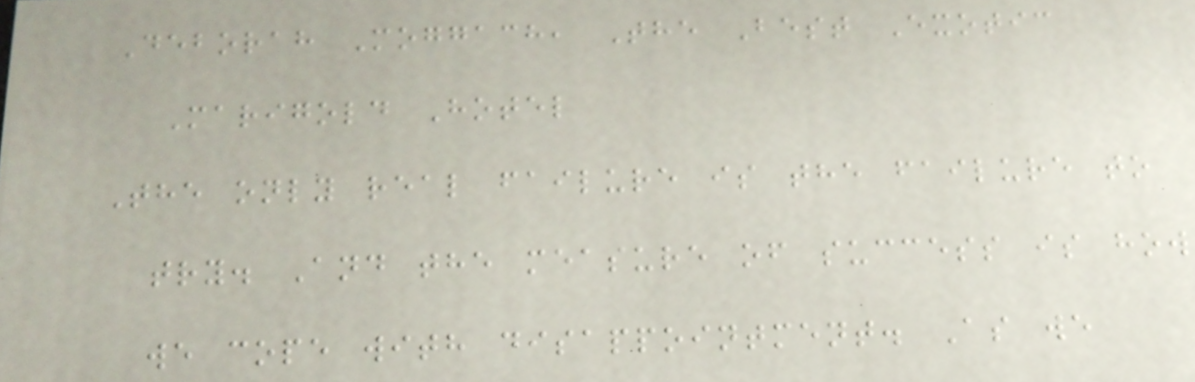Deborah Moggach, The Best Exotic
Marigold Hotel
The only real failure is the failure to
try. And the measure of success is how
we cope with disappointment. As we
